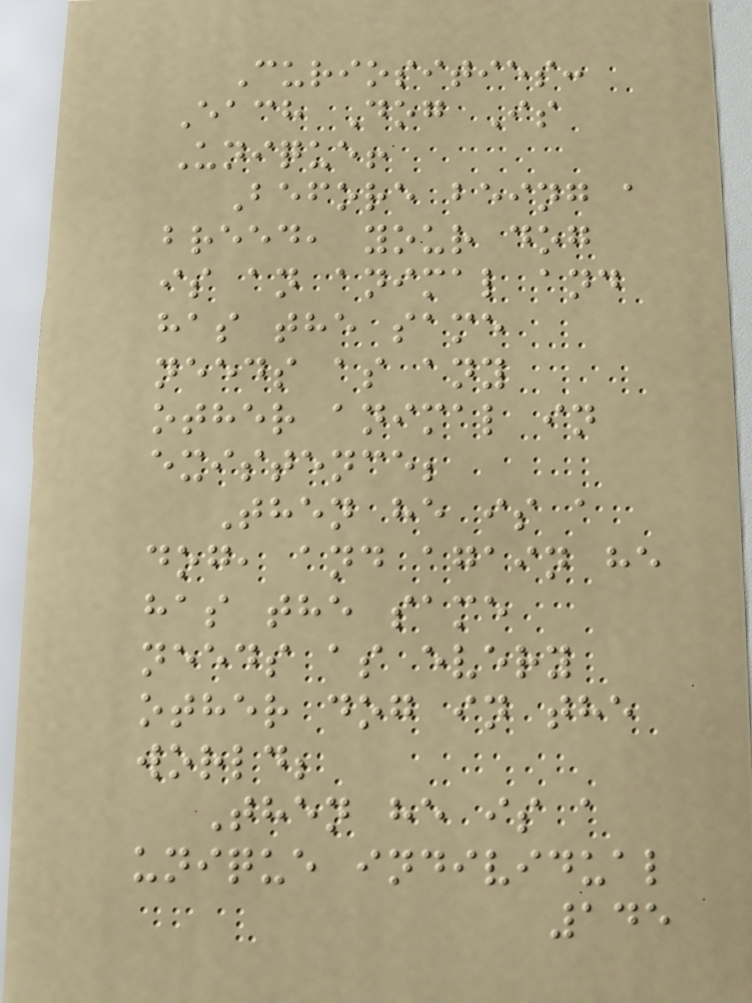Curiosities:
Each Dog Is
Unique!
Before being a
breed, your dog
is an animal and
has the same
needs as any
other animal in
existence;
Then he is a
dog, and again he
has the same
needs as every
other dog in the
world;
Then he is a
unique individual
145
